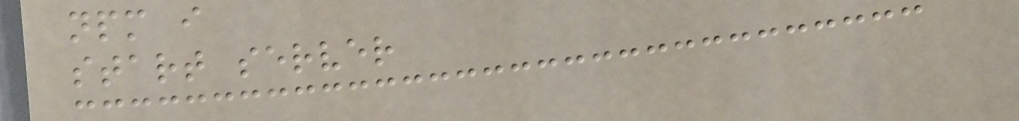npm i
start server
